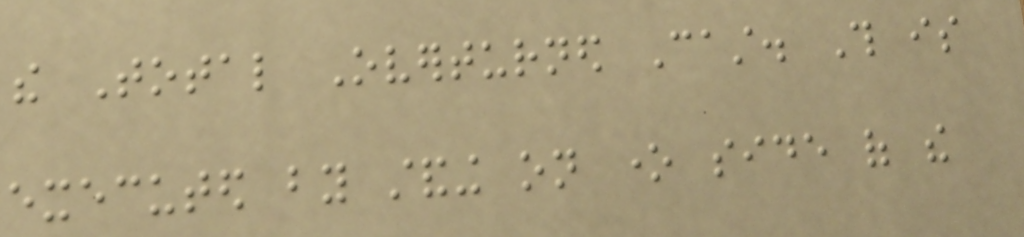the Total Overturned Cast. This is
executed by standing on one side of the
